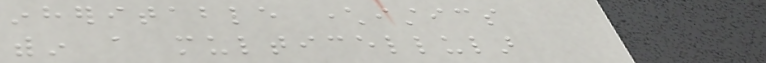inheritable characteristics
within a multicellular
